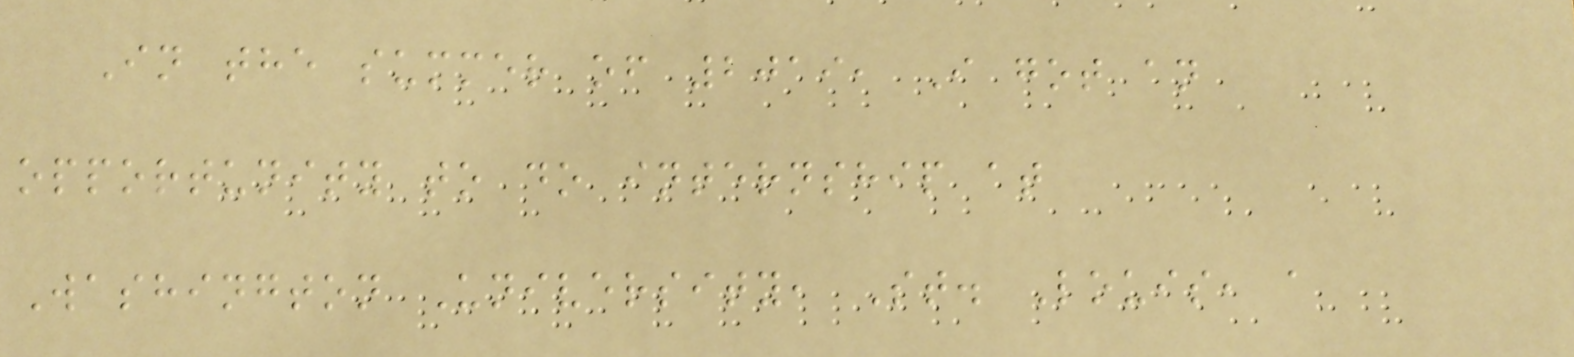In the summer of 2019, I got an
opportunity to do internship at
Washington University, St. Louis, a
